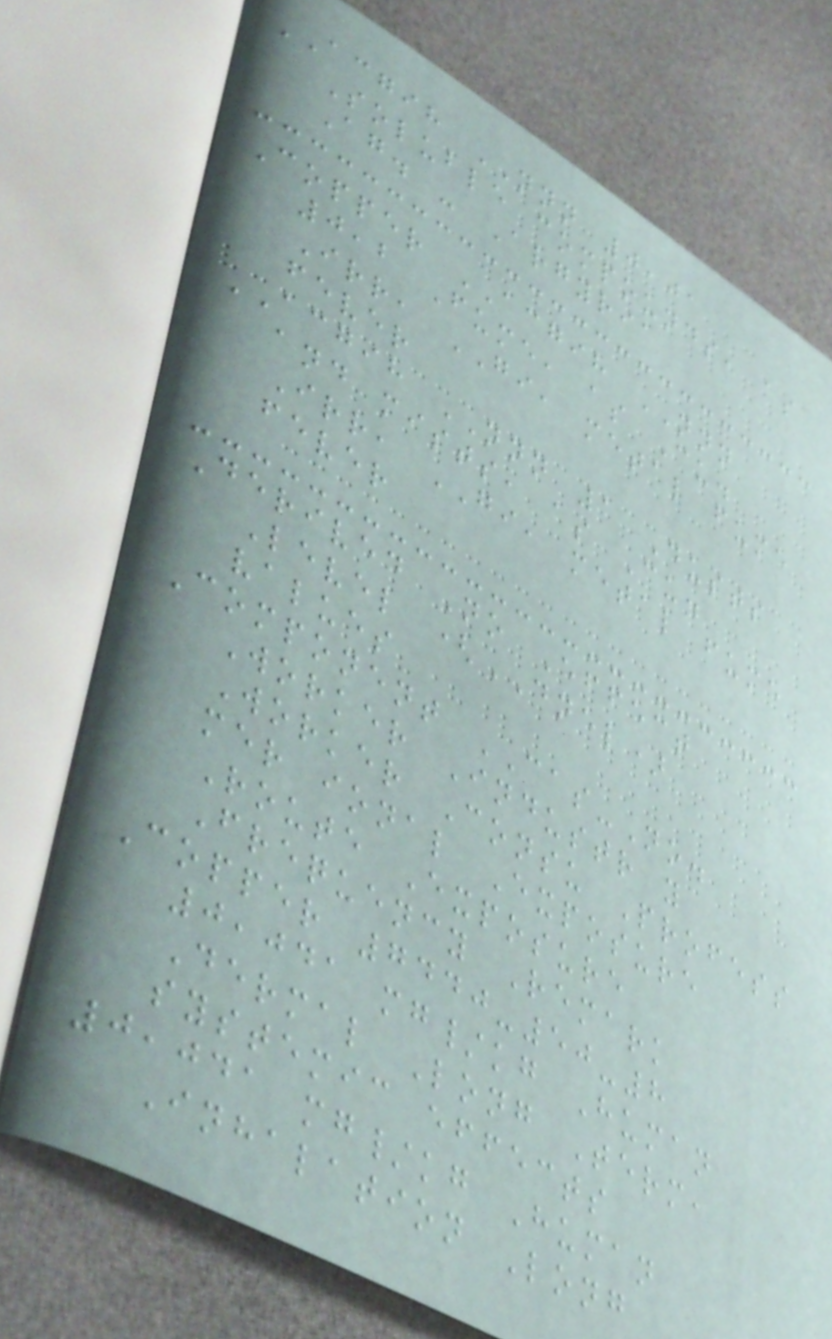ACGIH NNN 0,01
Soluble compounds, as
Ag. - Argyria
Copper ACGIH NNN
0,2 Fume, as Cu.
Irr, GI, metal fume
fever
ACGIH NNN 1 Dusts
and mists, as Cu.
Irr, GI, metal fume
fever
Derived No Effect
Level (DNEL)
values
Component CAS-No.
Worker Industr y
Worker Consu Profess
mer ional Exposure
Route Exposure
Frequency Remark
Copper 7440-50-8
0,041 mg/kg Human
Dermal Long Term,
systemic effects
0,041 mg/kg Human
Inhalation Long
